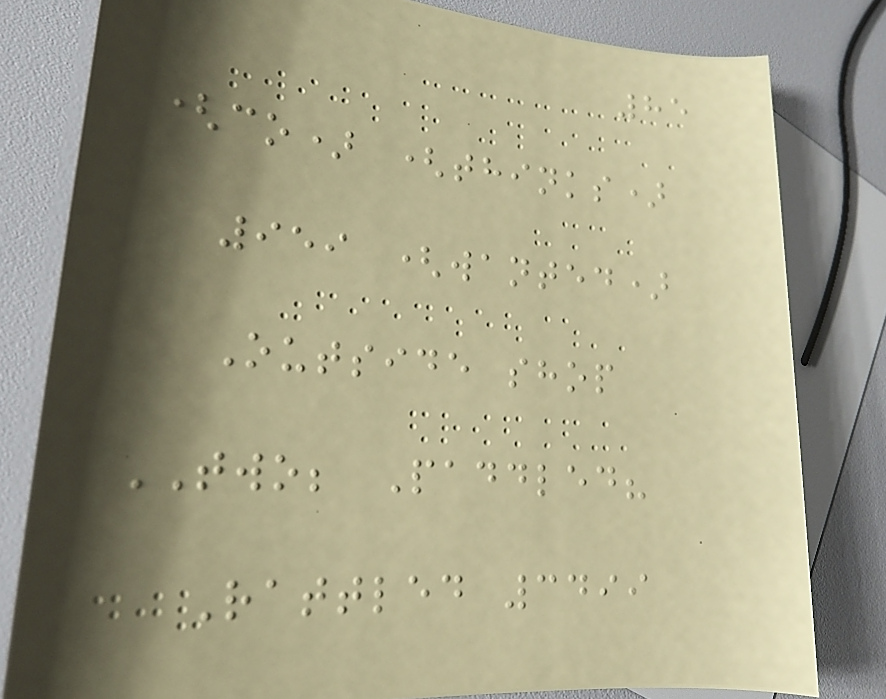85
(co) (thinks)
959 (wanted)
Outside shop
TWO; Paddled?
Rattled 3499
